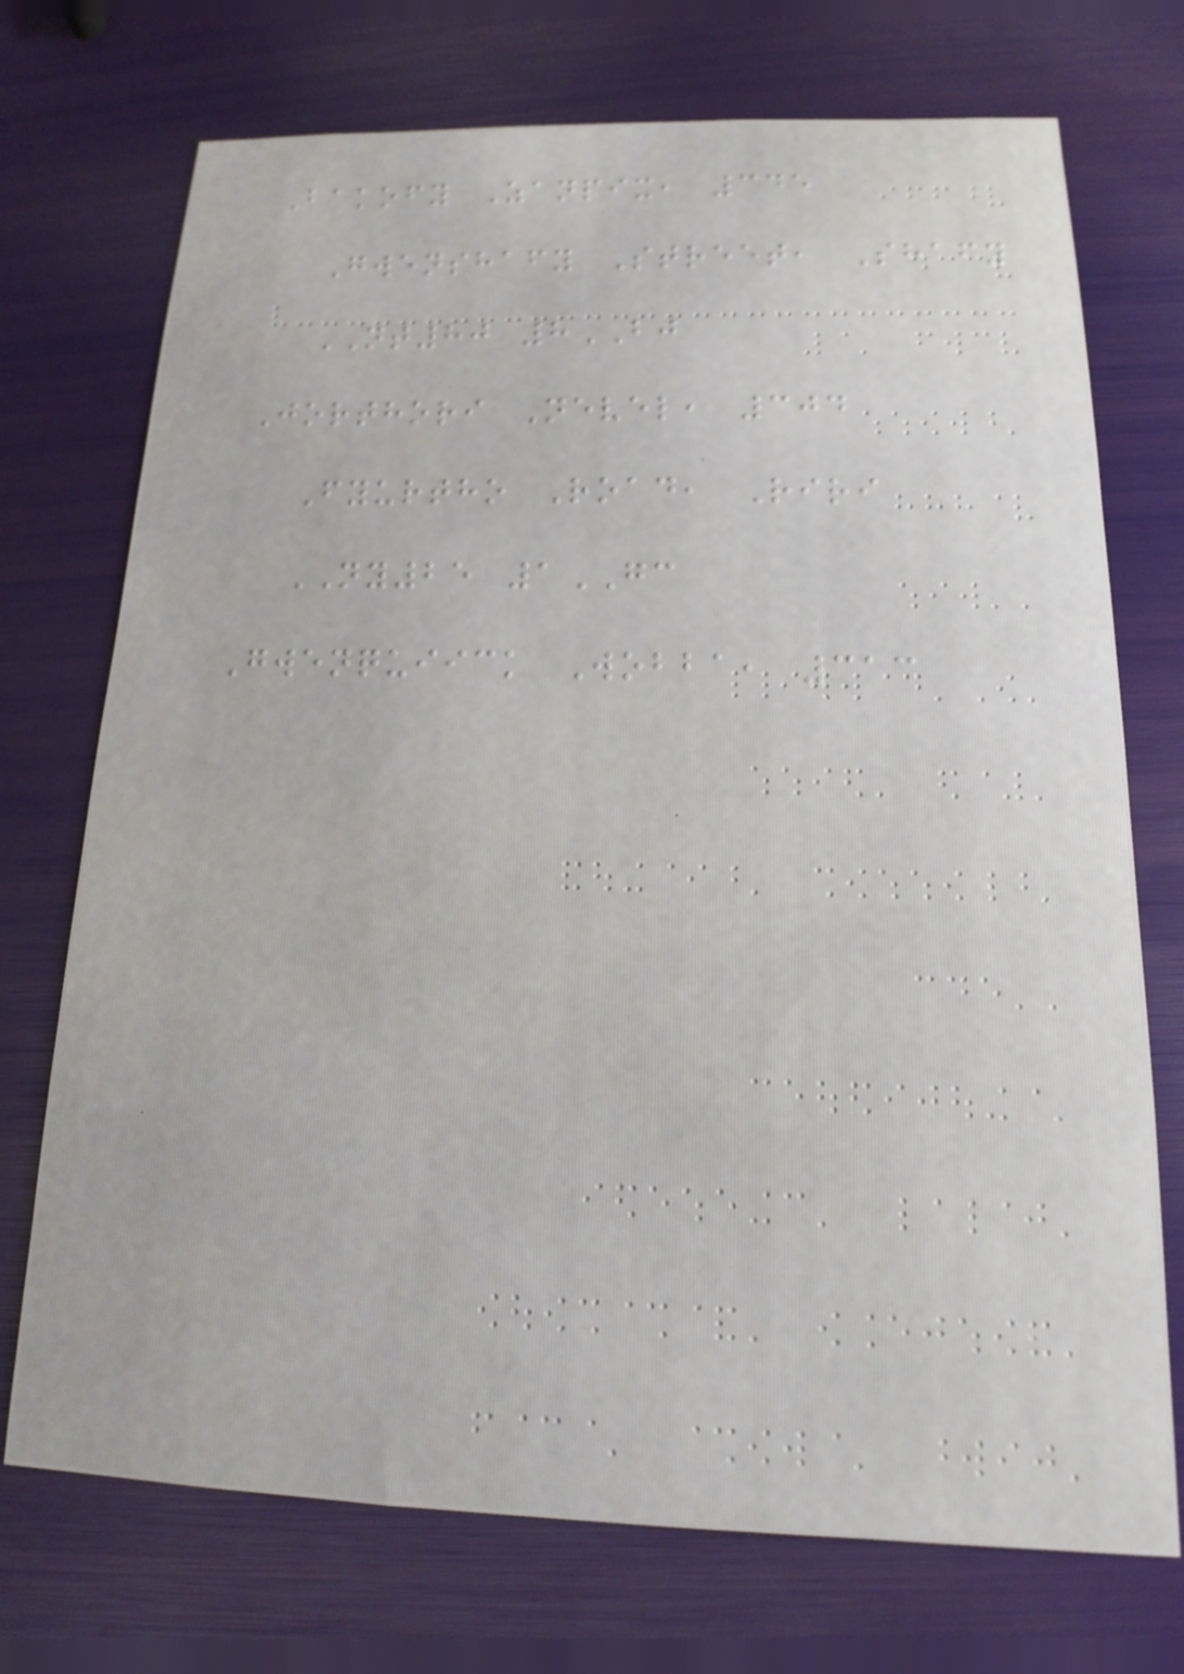Bakofy Zanpix, 345
Gwenshafy Street, Shafy
NT80 8BJ
Jorthori Nevel, 304
Fyurtho Road, Riri
NY25 1GC
Gwenquiick Wobba, 313
